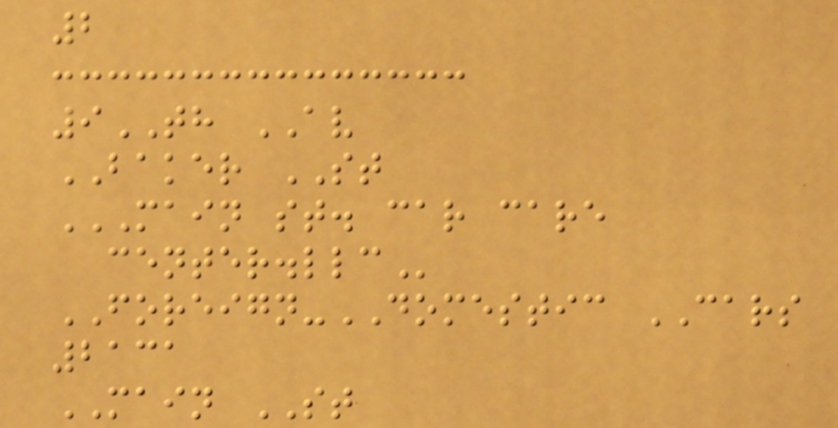2
9TH AV
BAKER ST
MAIN ST. CAR CARE
CENTER.LLC
FOREIGN-DOMESTIC CARS
2131
MAIN ST
